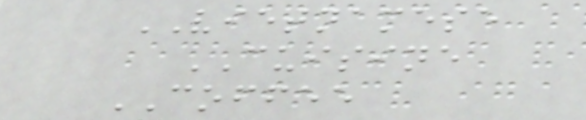VIETNAMESE
CUISINE
COFFEE
